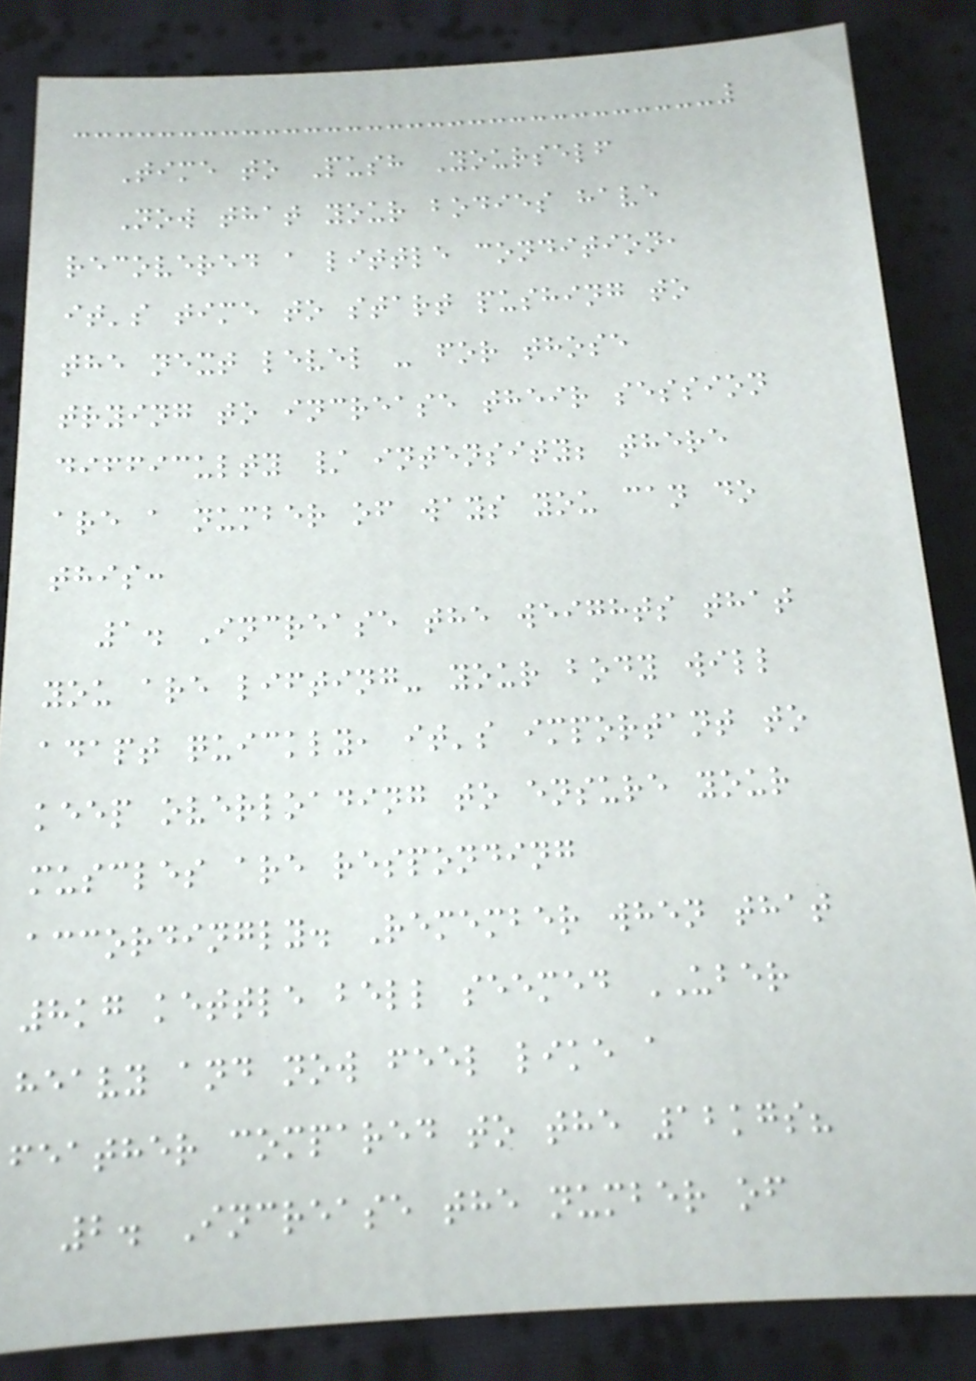Time to Push Yourself
Now that your bodies have
recovered a little condition,
it's time to start pushing to
the next level - for those
trying to increase their session
difficulty / intensity; there
are a number of ways you can do
this:
1. Increase the weights that
you are lifting- your body will
adapt quickly, it's important to
keep overloading to ensure your
muscles are responding
accordingly. Remember when that
8kg kettle bell seemed UBER
heavy and now feel like a
feather compared to the 12kgs?
2. Increase the number of
